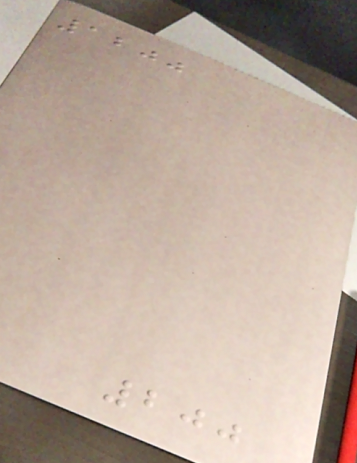1200
200
